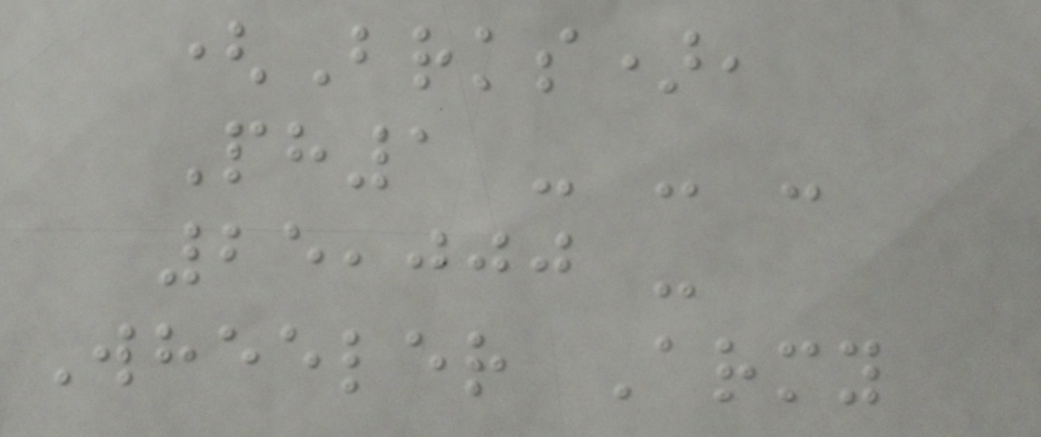(Brks),
Ph1 - - -
25,000 -
Wheeler Army
